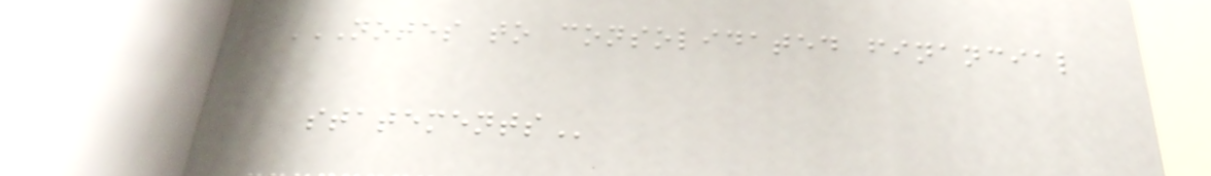NOTES TO CONSOLIDATED FINANCIAL
STATEMENTS
